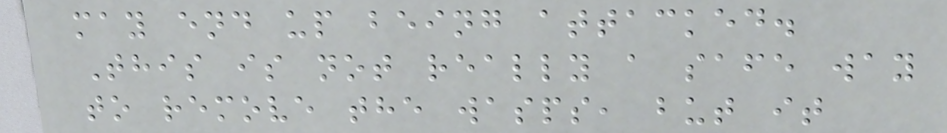may end up being attacked.
This is not really a safe way
to remove the wasps, but it
